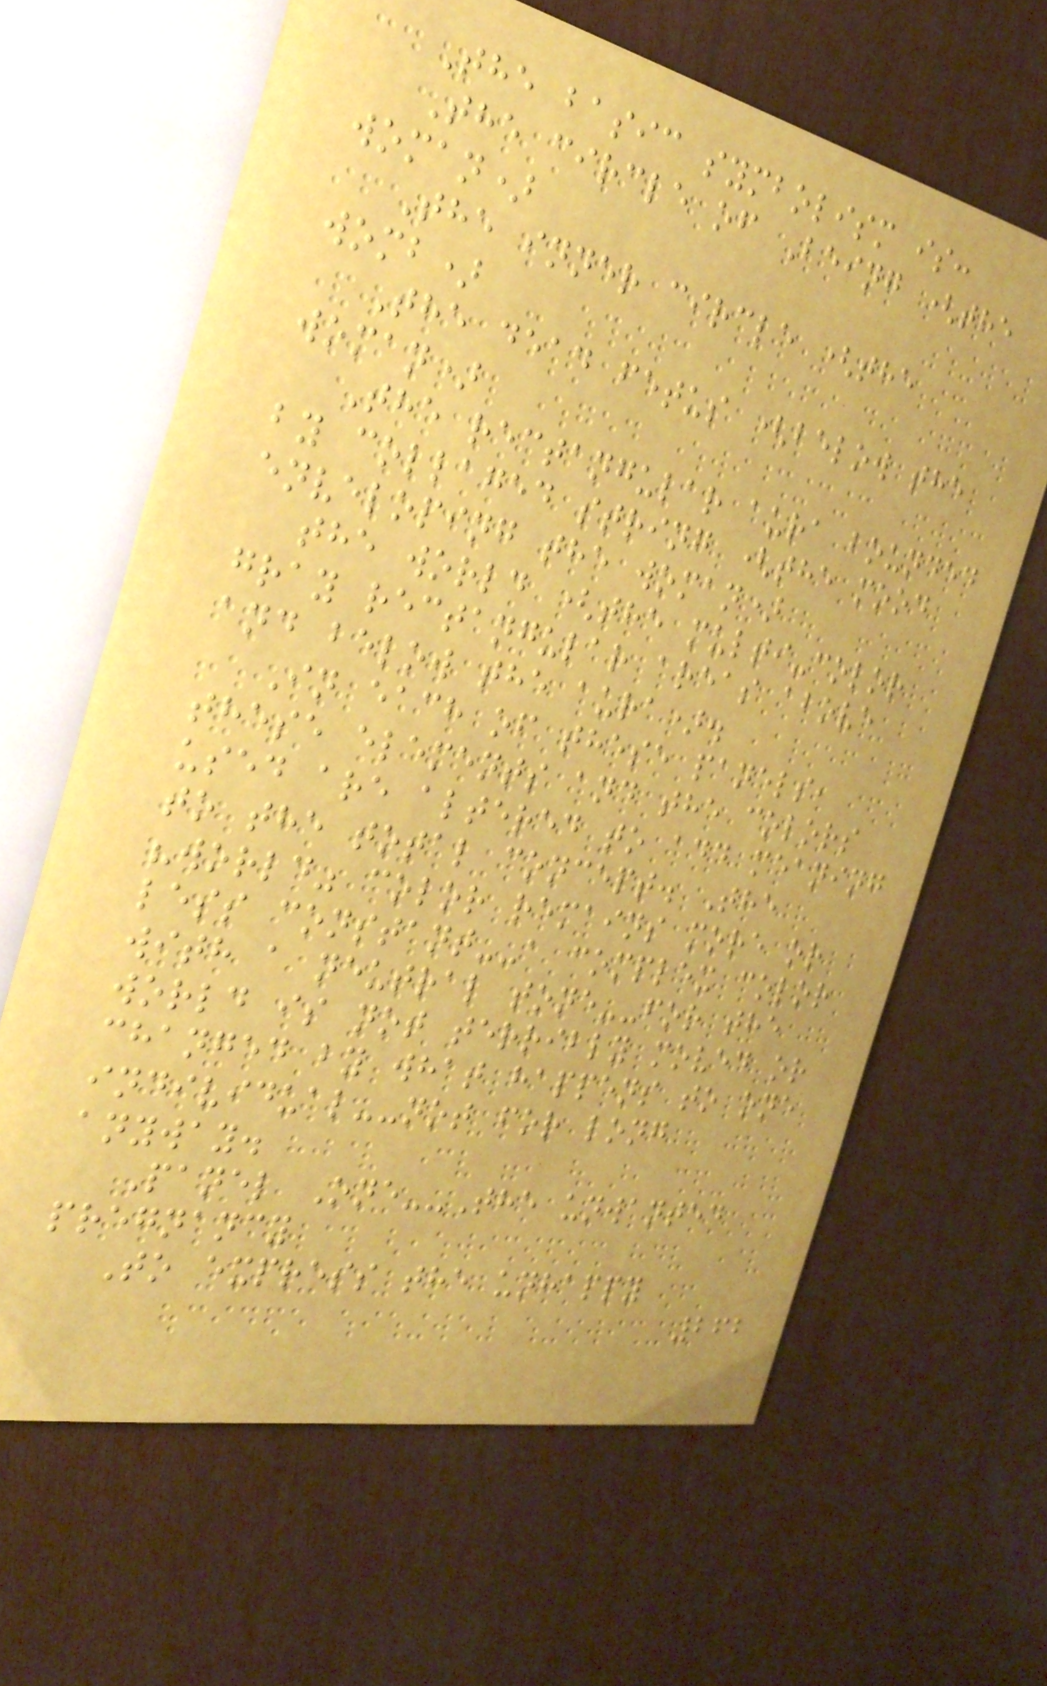The basic symbolism is:
The circle of Being (the
woman)
The inner circle (the
womb)
The dead fetus (below the
woman)
The rectangular aura bounded
by collaged string (the mood
enveloping the woman)
the world (the multi-color
gray rectangular areas above
and below the aura).
In each of these panels,
these elements and the colors
used are altered to add meaning
to the total concept. The
"world" color remains more or
less constant--a complex color
with a neutral tone--for the
world is not terribly moved or
changed by what happens to one
individual--not for long
anyway.
Panel One--The unwanted
pregnancy
To express the unhappy
262
